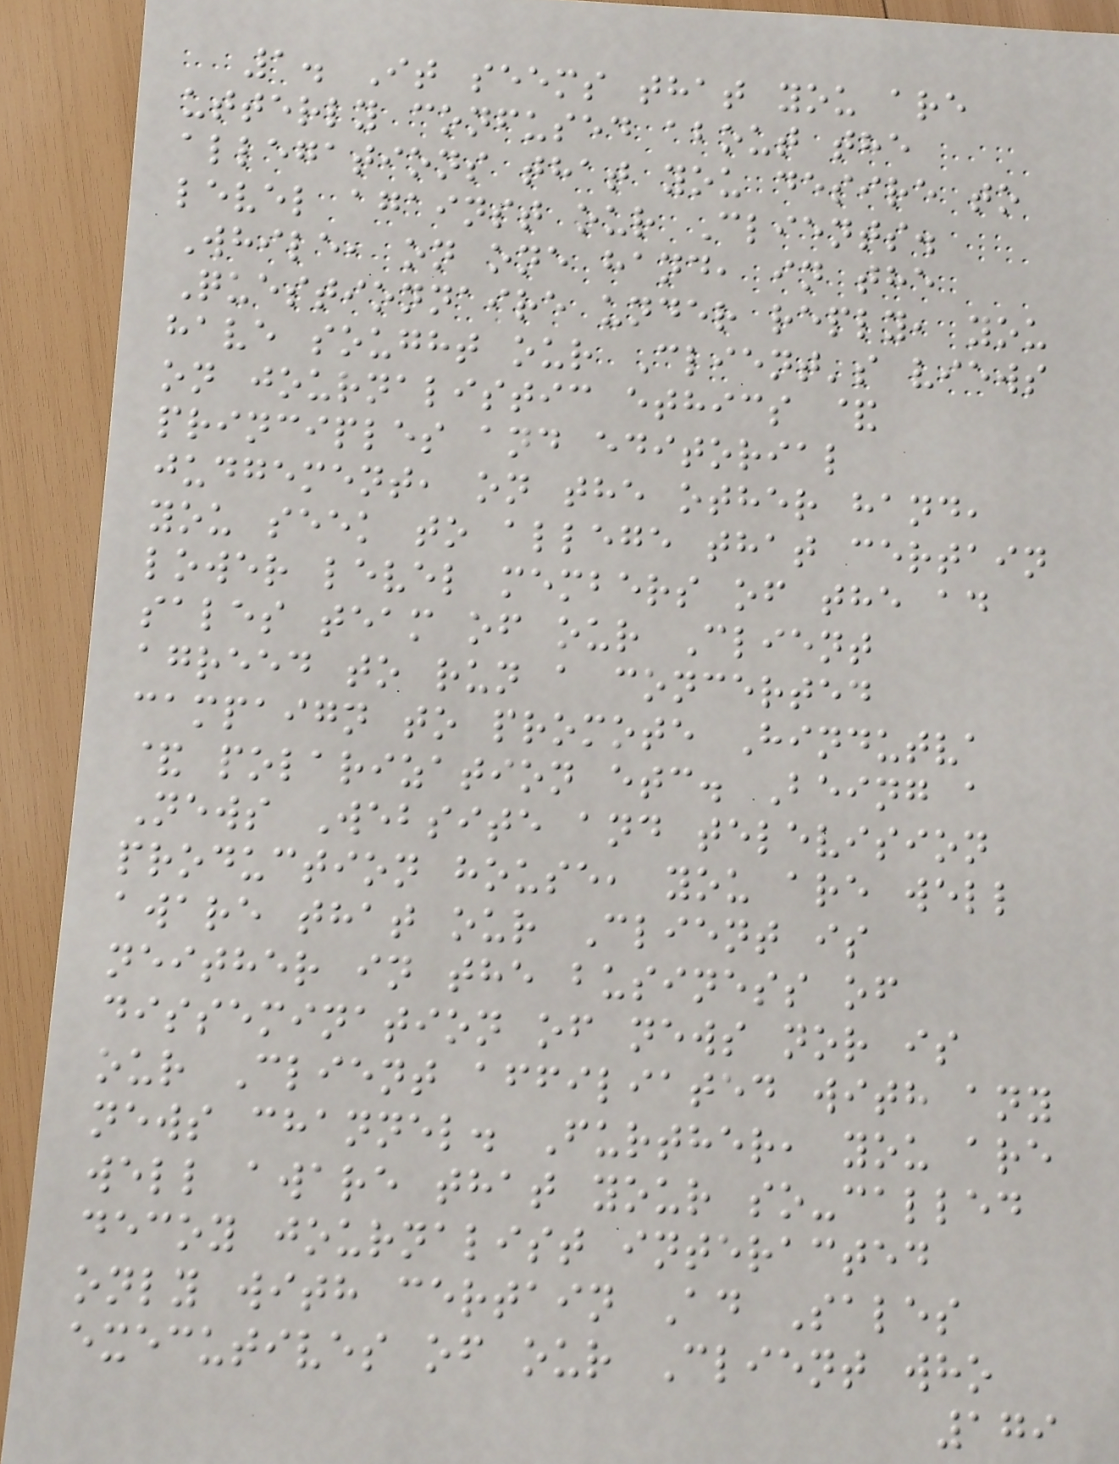1. It seems that you are
utterly confused about the
allegations that you desire to
level against our Clients.
While, on one hand, in the
Questionnaire under reply, you
have sought our Client's views
on journalistic ethics &
principles and editorial
judgement, on the other hand,
you seek to allege that certain
lower level members of the ad
sales team of our Client
agreed to run a concerted
campaign to promote Hindutva
& polarization etc. Being a
News Website and television
production house, you are well
aware that our Client is
neither in the business of
dissemination of news nor is
our Client affiliated with any
news channel. Further, you are
well aware that your so-called
decoy journalist interacted
only with certain Ad Sales
executives of our Client who
179
